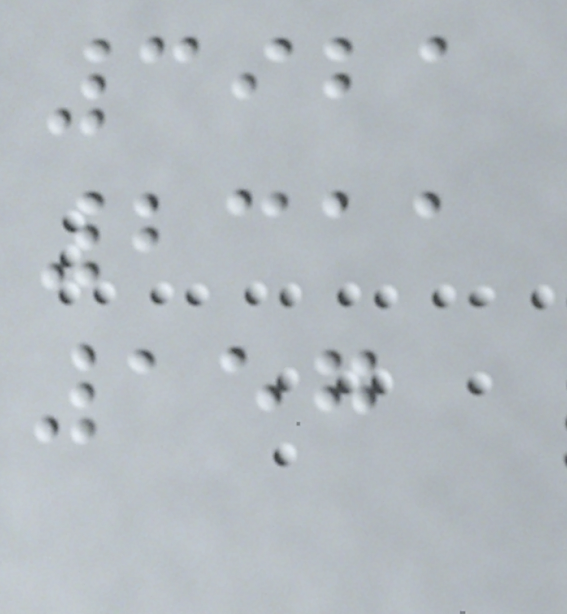3921
2311
157
